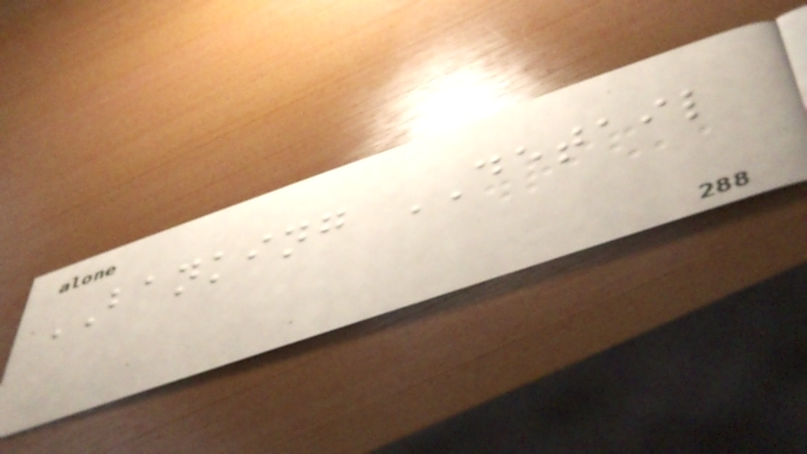BANKING DETAIL
